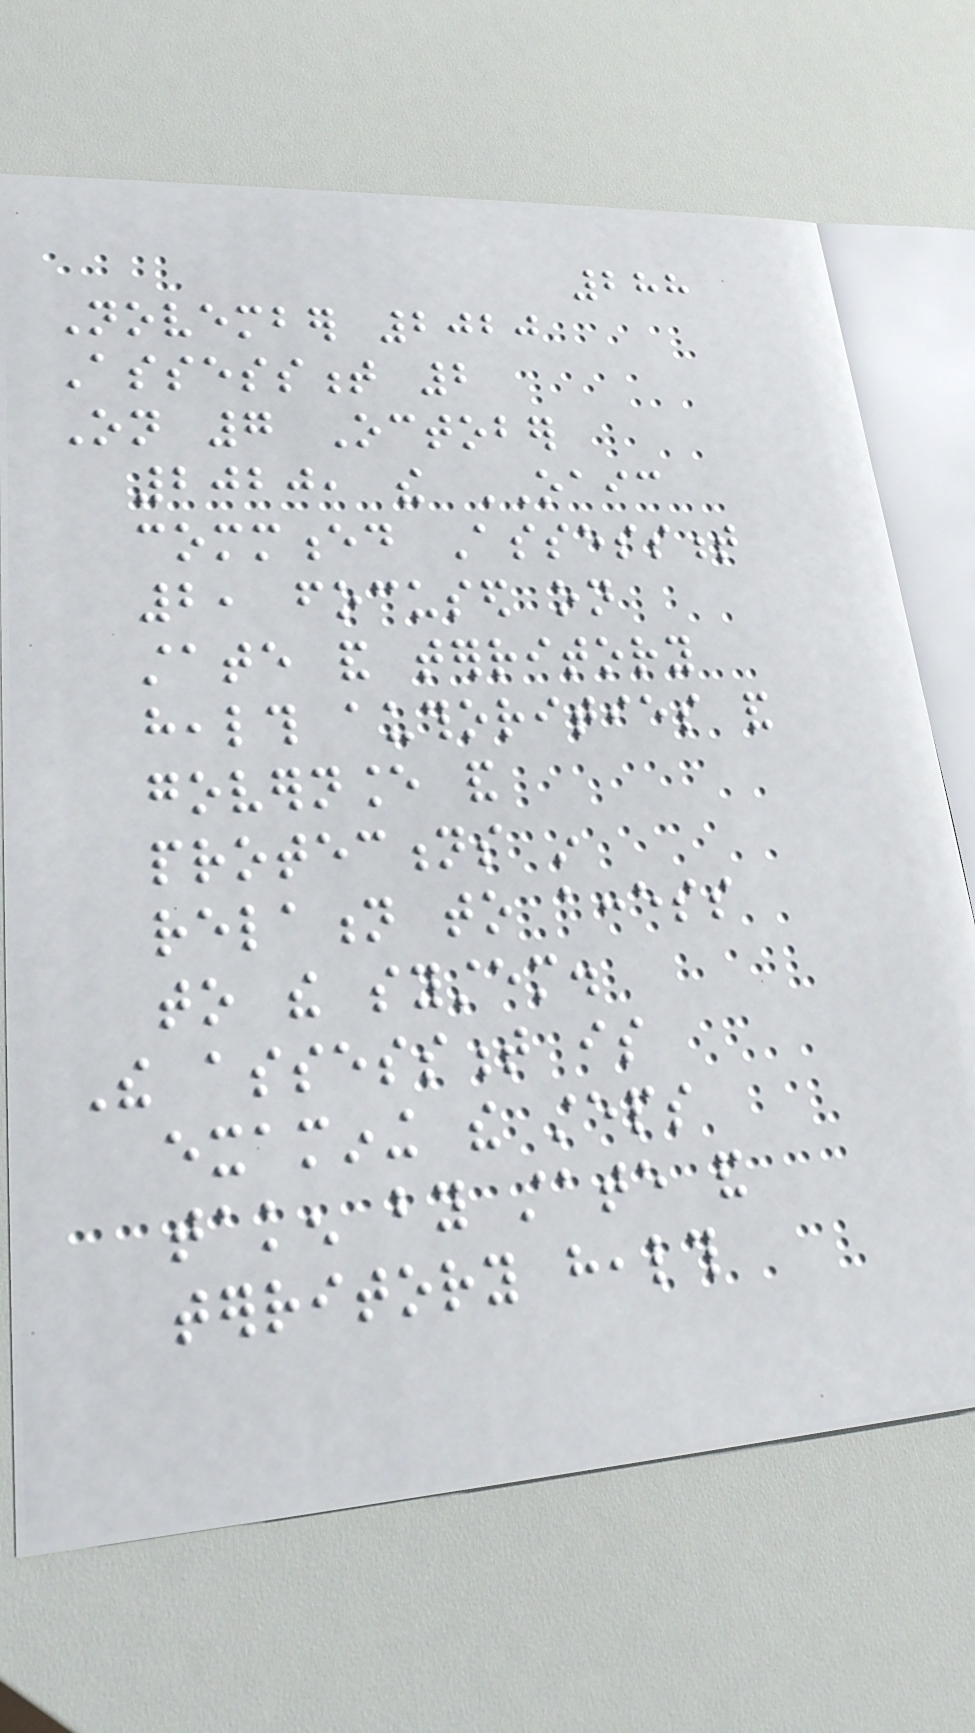288
November 2020
Assessment 2
On 7 October
2020, the OAIC
commenced Assessment
2, focused on
state and territory
health authorities and
governance and
protections in
relation to access
to the system.
The assessment is
examining the steps
taken by state and
territory health
